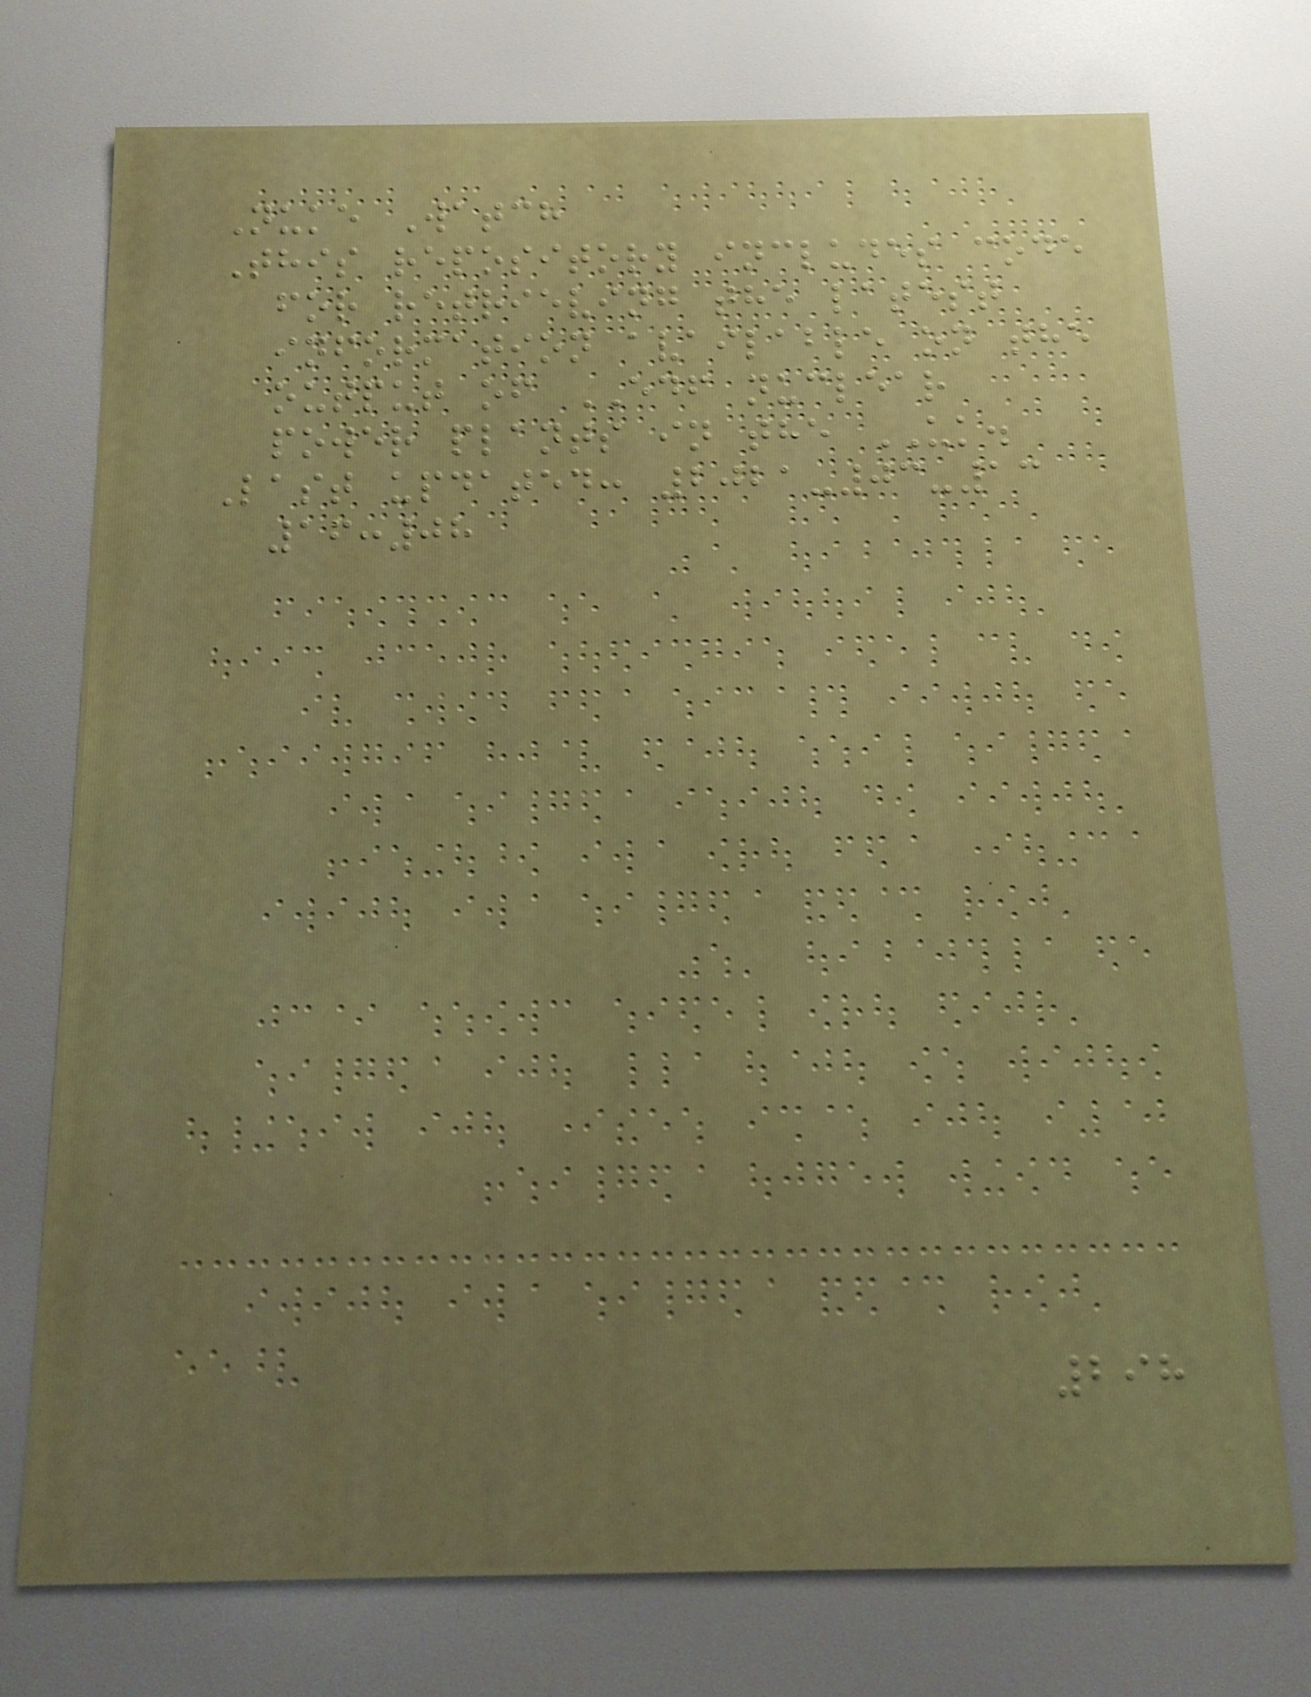Nuke Watch
This repository includes code
for retrieving the latest
information available on the
output of EDF nuclear
power plants in the UK.
Last updated: 2021-03-13
16:08
298
